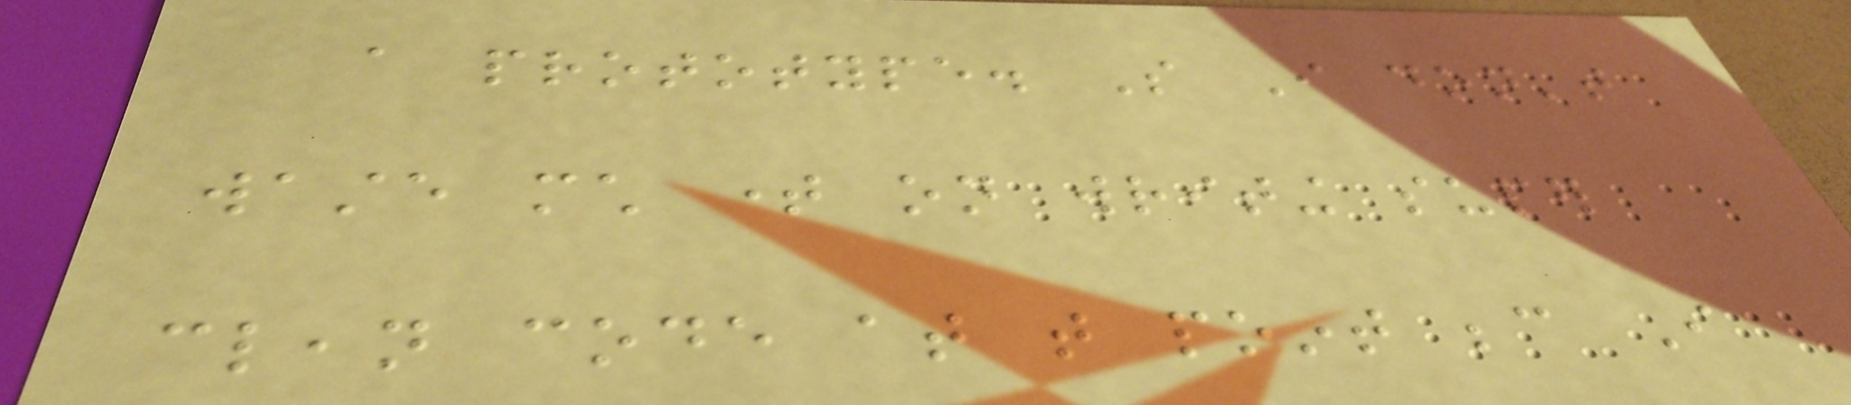a prototype. So I don't
waste much time on writing super
clean code at that point because I
